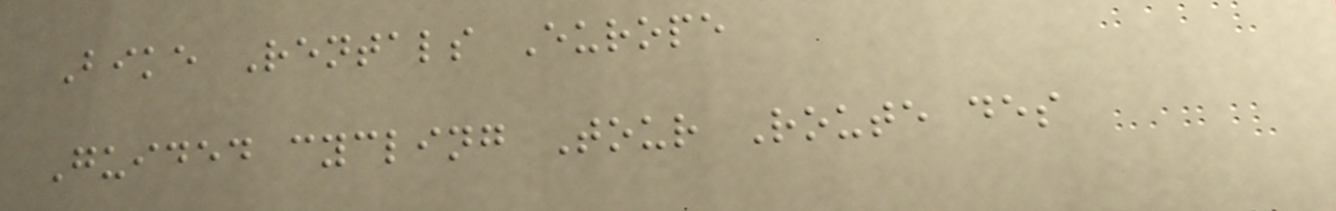Bike Rentals Europe
Guided cycling Tour Route des
